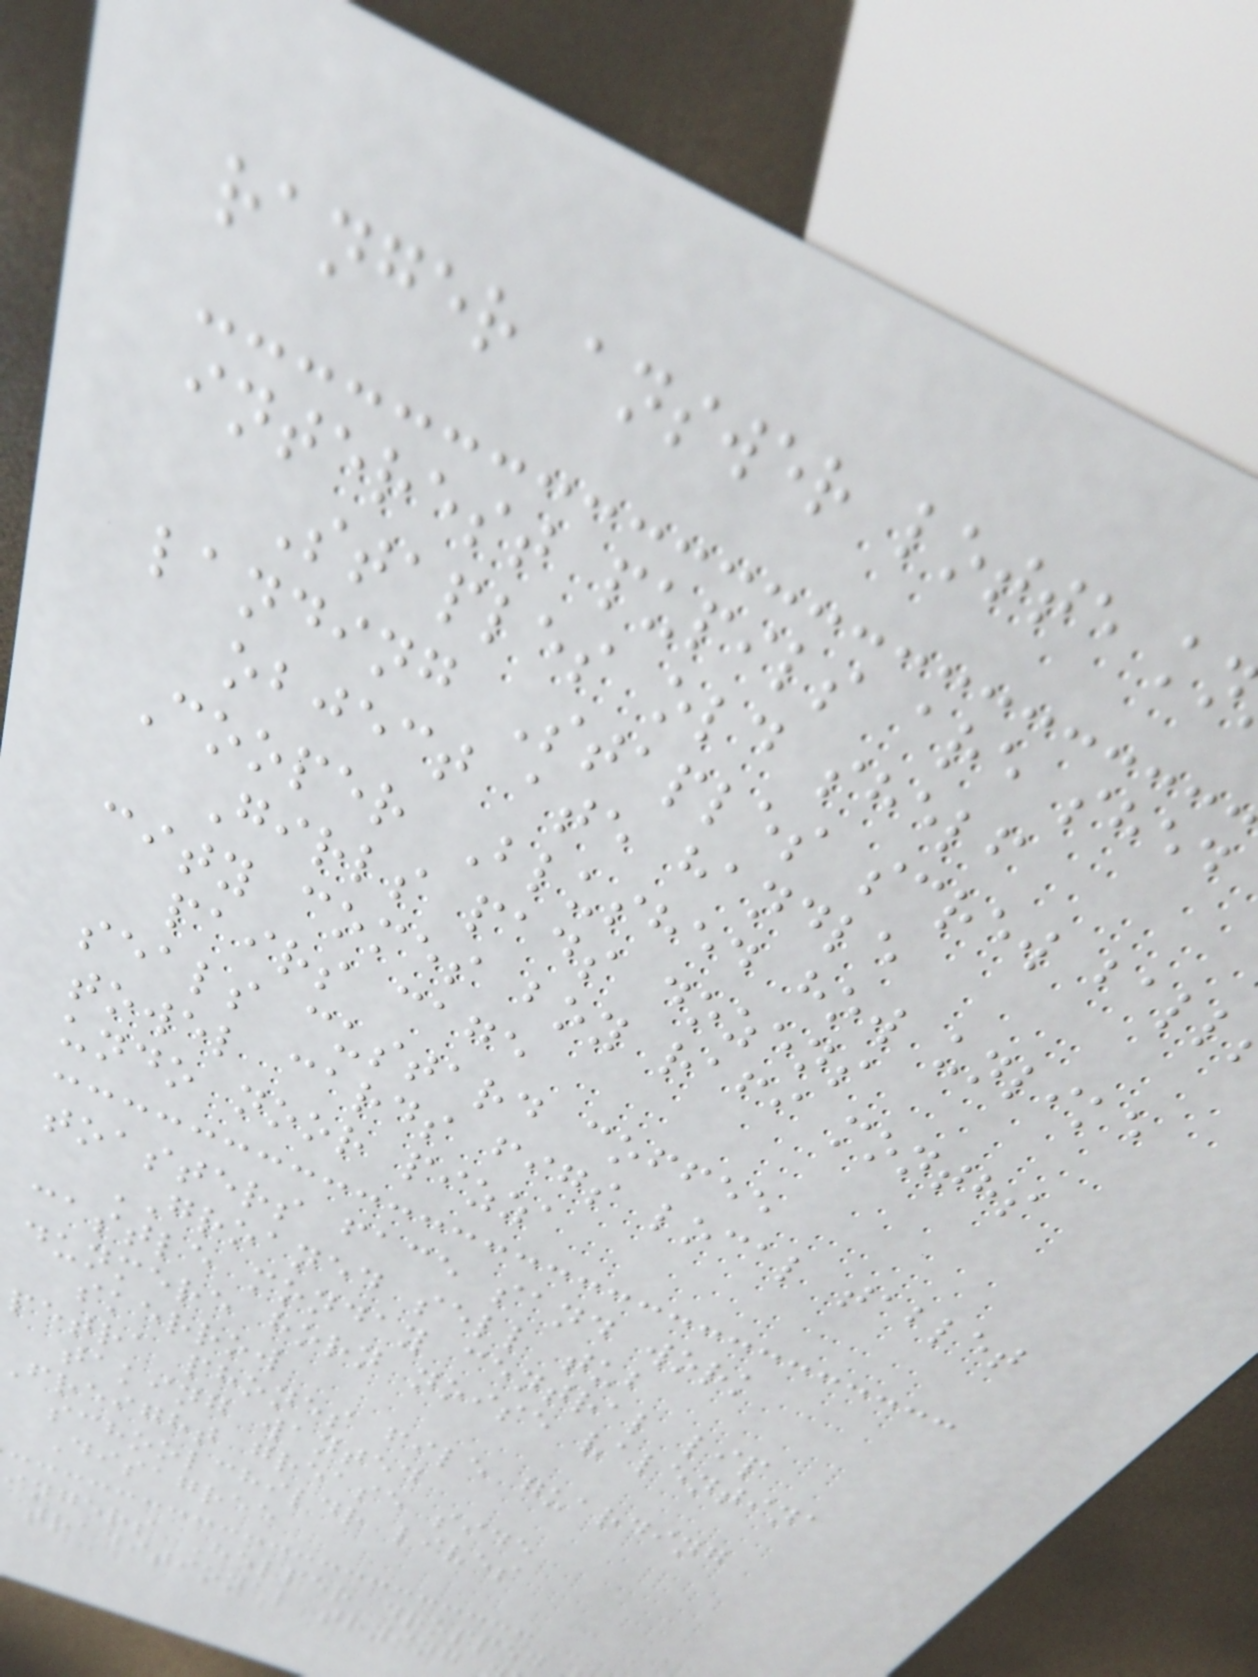ranger answer lotte k
interest pupils are shed
Staples old shelf
landing Staples screw ball
object ate handle
Cooper Blushed how unlike
Girls pads dozens
city comes boy rafi months
pairs cage
seals custard coffee
towel cards figs local tablet
undo noor pizza
toasters face sand work
GROANED sell tub
castle monday central lip
dunmere horn noise valentina
skerrow
petra phones file guarding
taking wanted
freight grease side
schoolchildr lives
Disagree
ingers Helper dropped
traditional trying
